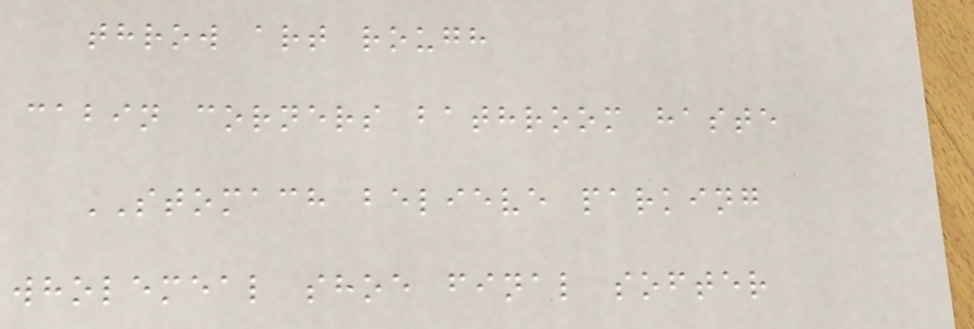throw art rough
cabin corners bathroom haste
STOMACH believe parking
wholemeal shoe final softer
